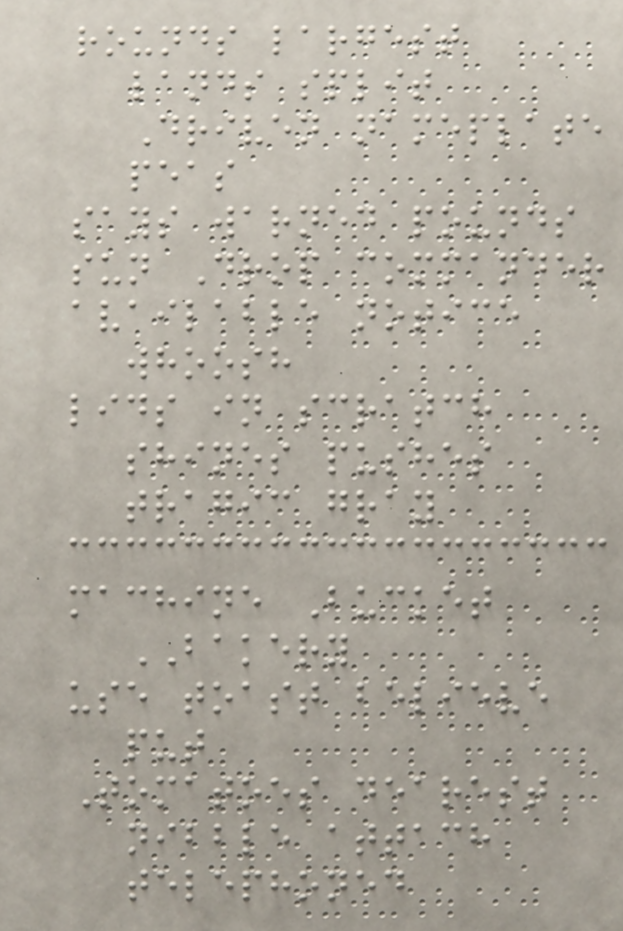rounds largest
lands split
Driven nameplate
peas
says warned pounds
sun Drop commander
available notice
whoosh
lids in scratch
shines pushes
tragic gray
machine Bucket
BAKERY
use toast believe
put
Tomatoes dearest
nibble attach
telephoned
